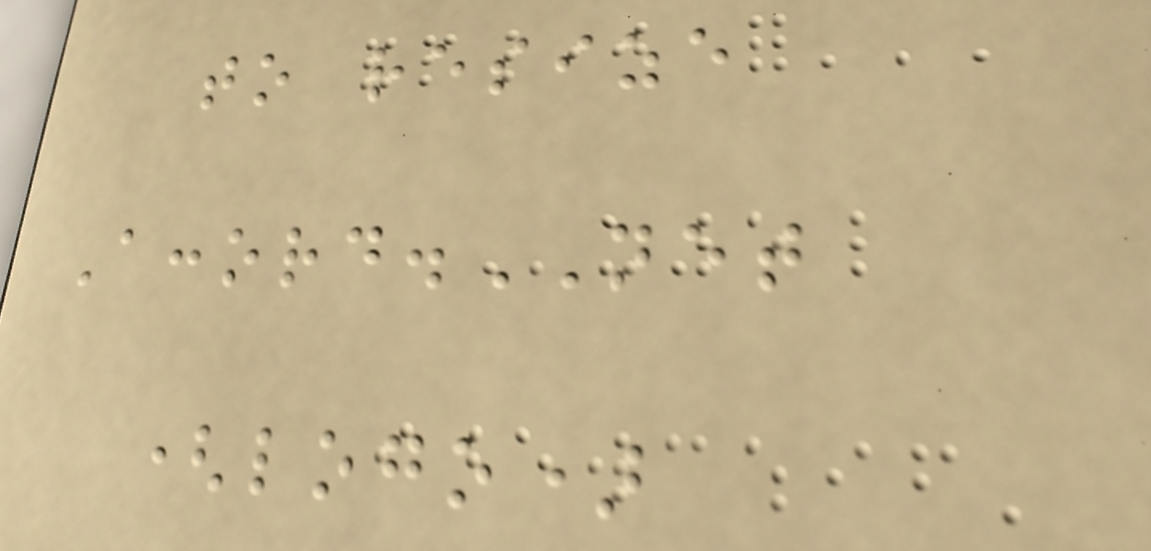to resize
Accord.NET
(logo)
